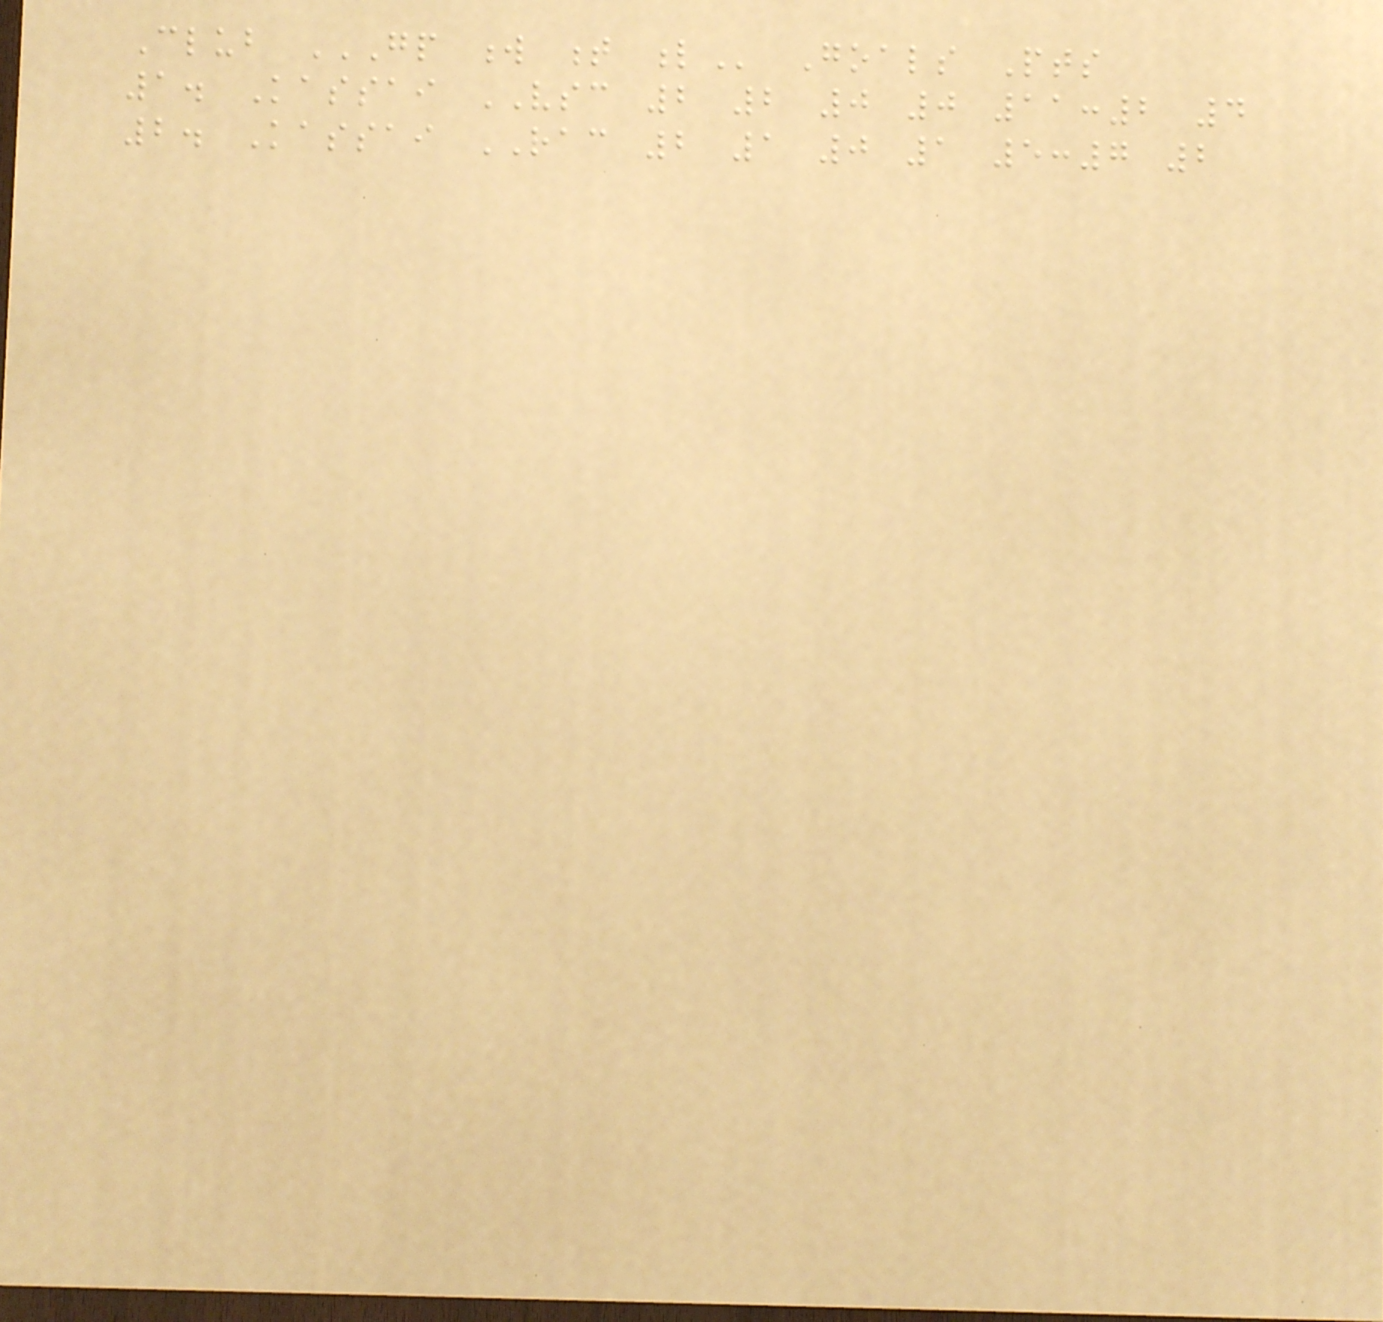Club GP W T L Goals Pts
1. Kassai VSC 2 2 0 0 11:2 4
2. Kassai RAC 2 1 0 1 5:7 2
